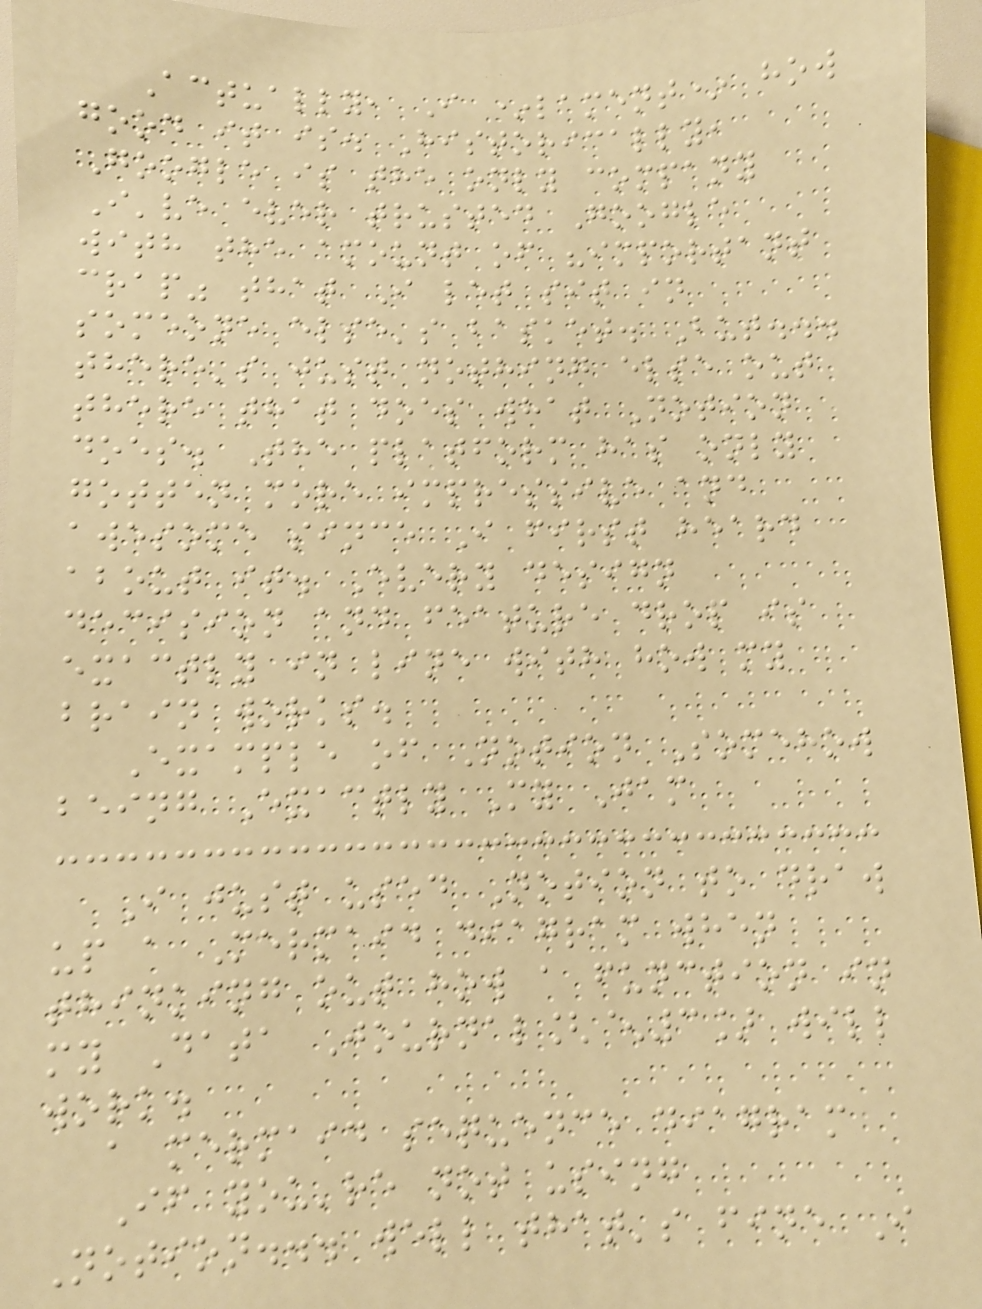Actually, I *lament* how
good it is. Historically,
Google is the only company
I've ever trusted Google
with the amount of "important
crap" that I let sit in
someone else's basket. But...
there's just nothing else out
there that does what Notion
does. The platform has only
gotten more impressive and
awesome since I first heard
about it. Every design
decision and feature drop is
exactly in line with how my
brain works.
Example of Notion Somehow
being Exactly My Jam
I just used Notion to draw
up a Mermaid diagram when
thinking out how a function in
my Data Journal[^3] will
work.
a mermaid sequence diagram
If you're not using
Notion... well that's fine I
